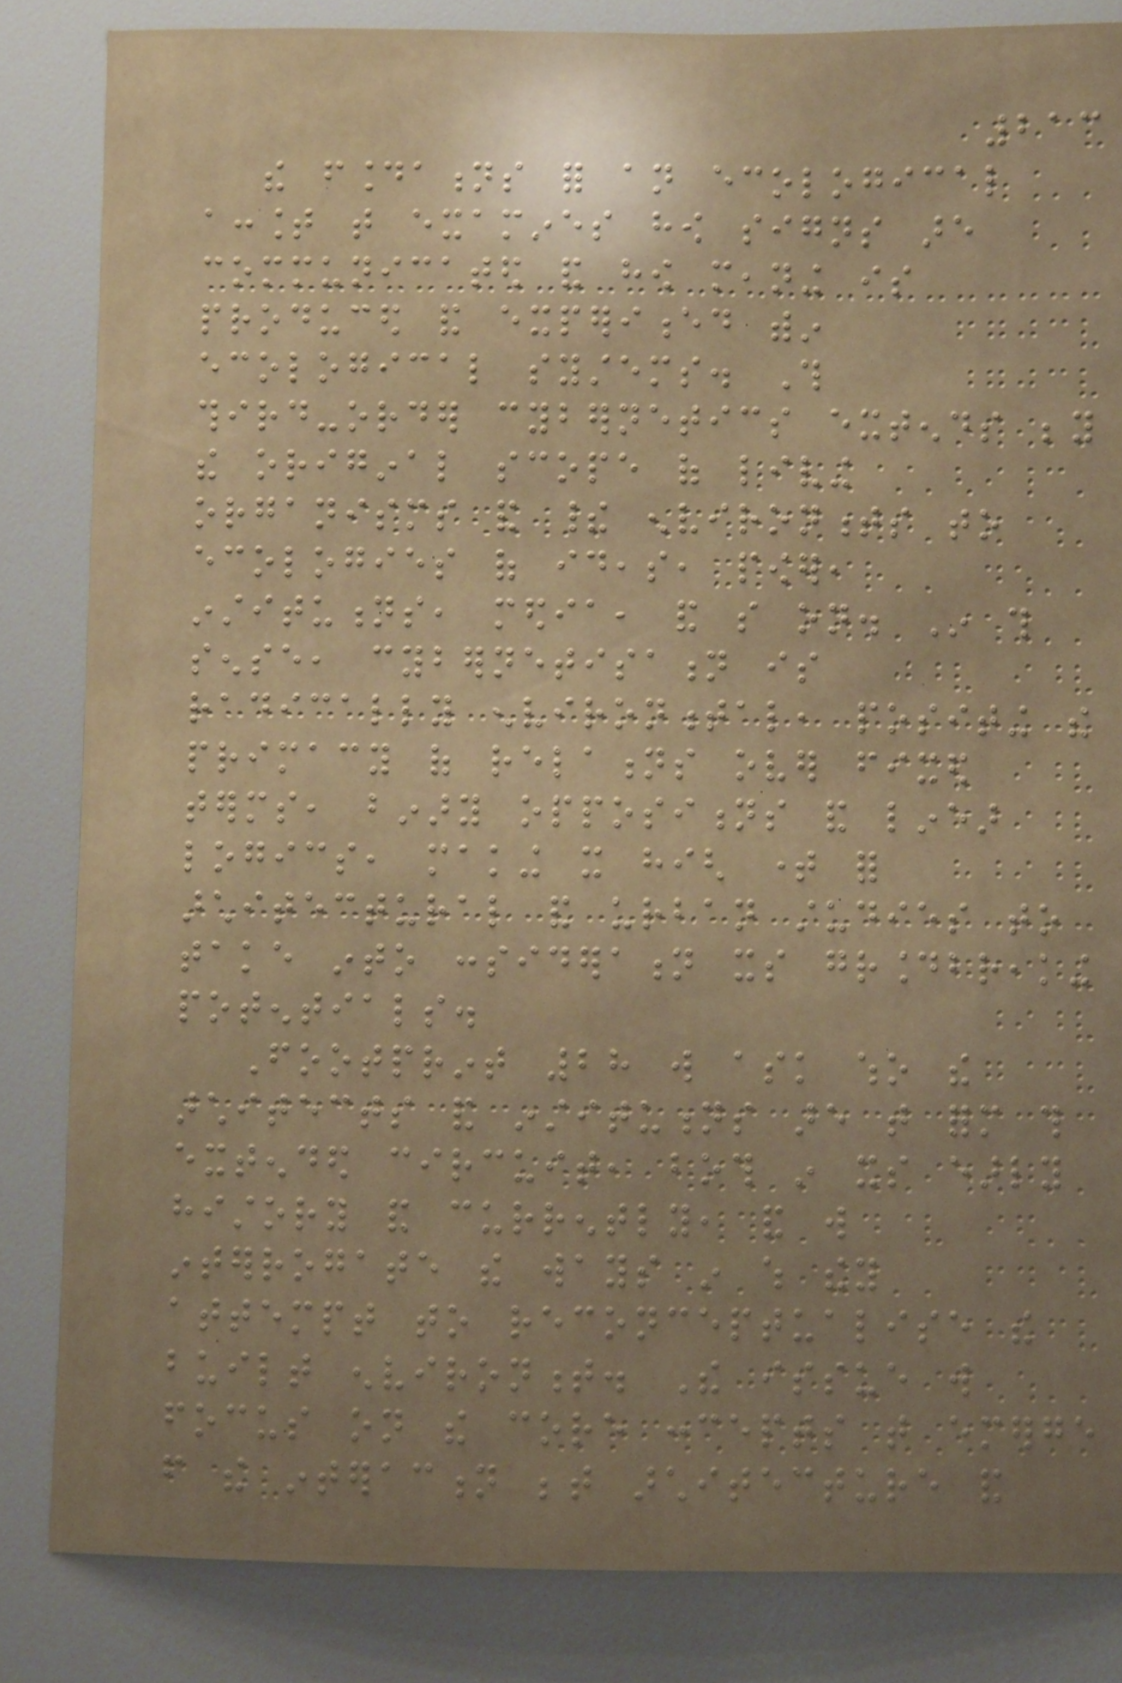213
the foundations for an ecological
account that examines how signs are
communicated and how meaning is
produced and experienced within
ecological systems. This
third-order cybernetics extends beyond
the original scope of living
organisms and their environments to
ecologies of ideas, power,
institutions, media, and so on. In this
sense, cybernetisation is
radically environmental, positing the
primacy of relations over fixed
terms, binary oppositions and linear
logics, making it high time for
architectural and urban studies to
take into consideration its groundbreaking
potentials.
Footprint 28 will ask who the
architects and institutions are that form this
extended circuit, both in its early
history and currently, and will
interrogate the ways in which they
attempt to reconceptualise the
built environment. The issue will
focus on the core concepts that emerge
from the interaction between architecture and
